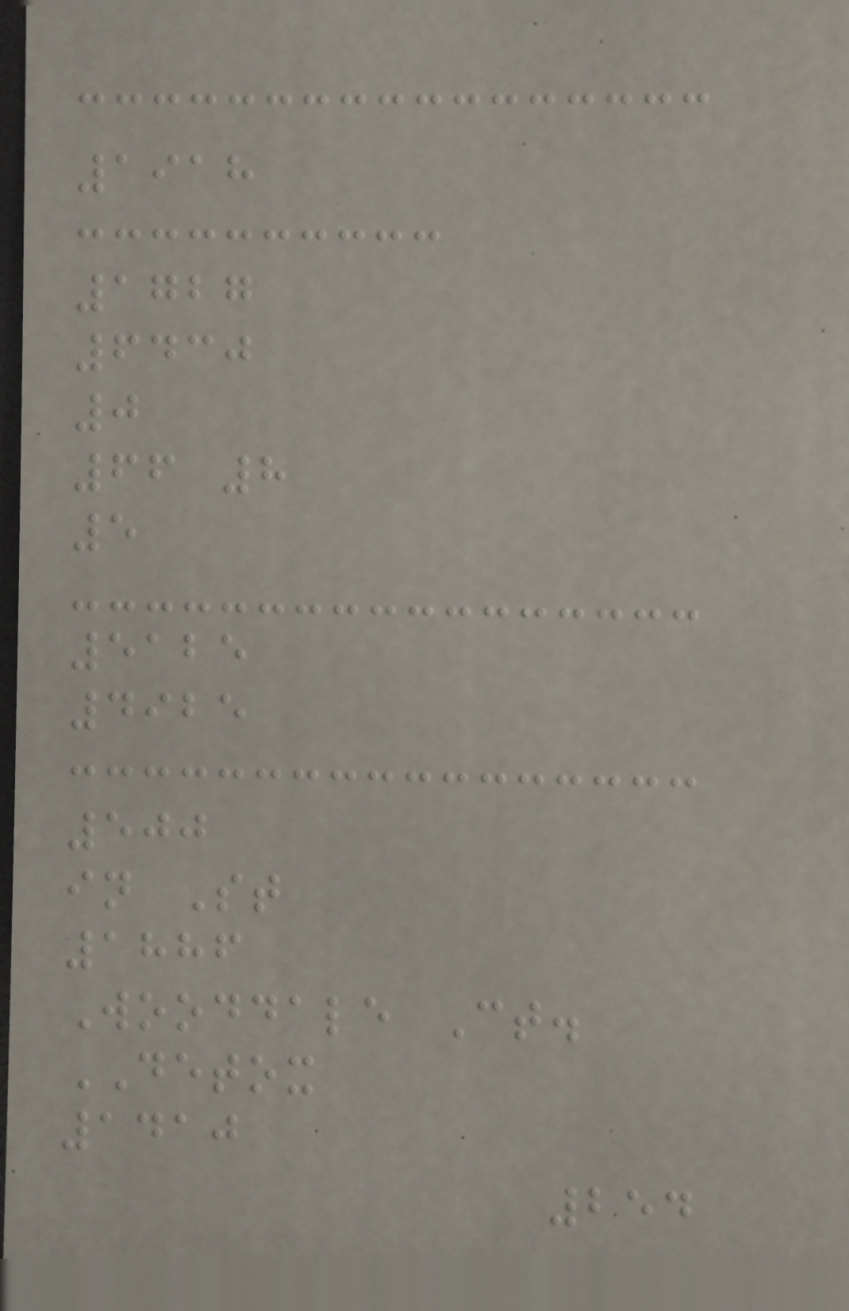1918
1727
6430
0
66 8
5
5125
4925
500
in St
1886
Wooddale Ct.
DETOX
1410
254
